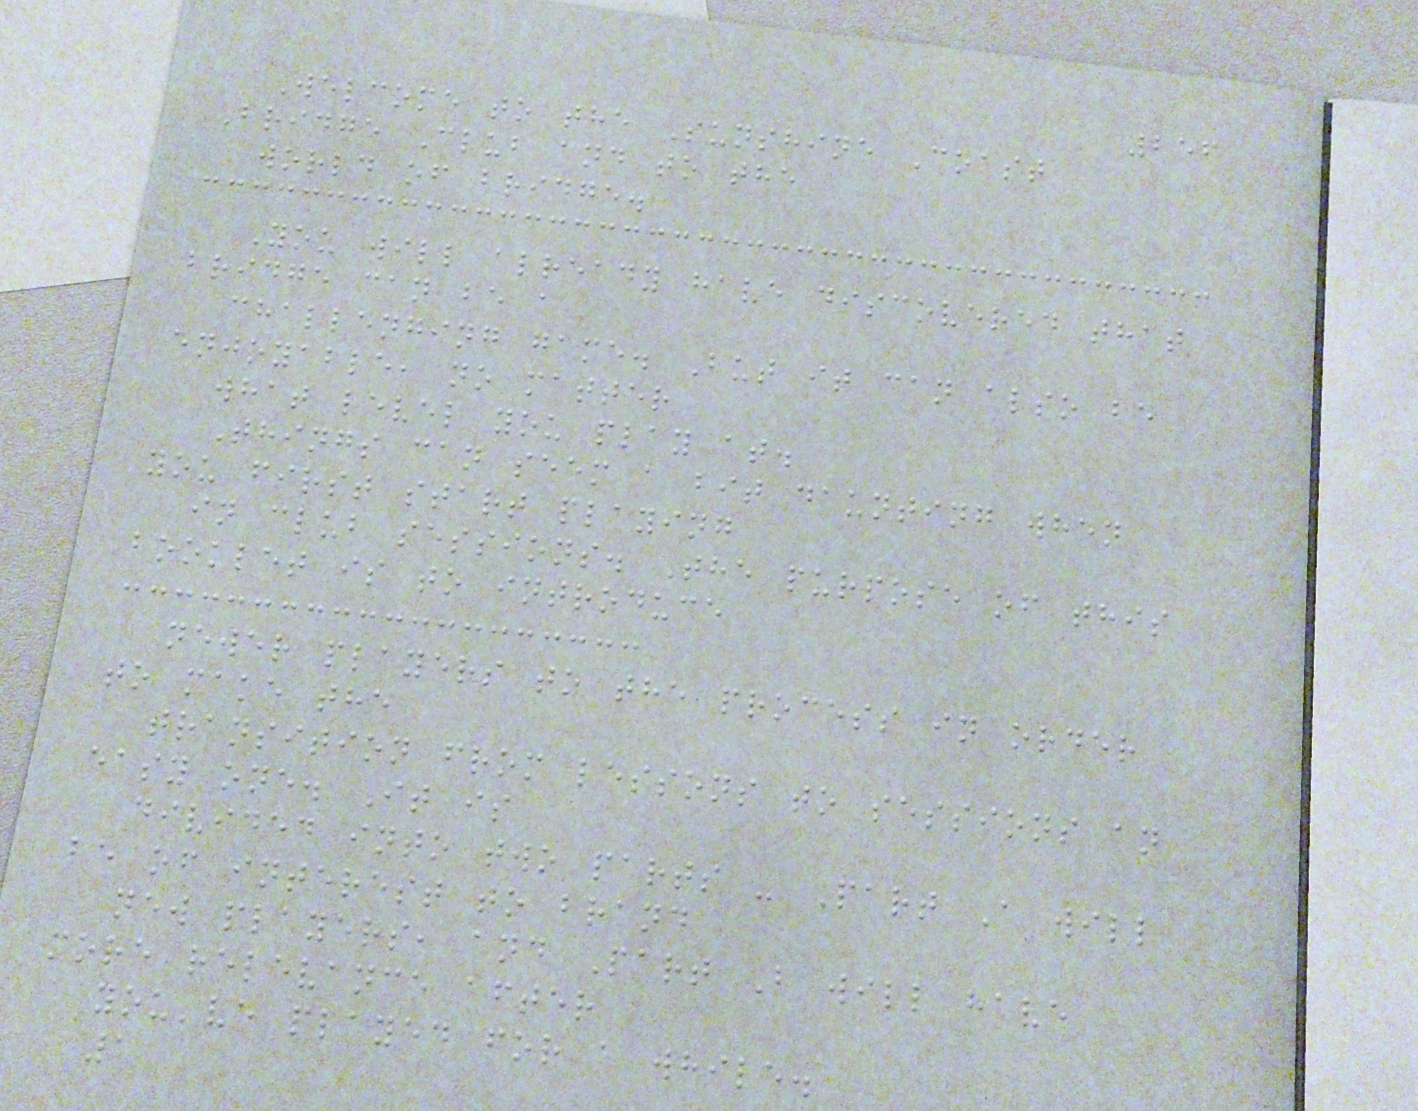256
Welcome to the Sunshine Coast
Bridge Club and to the
world of bridge.
You will already have discovered that
bridge can be a
challenging game. But it can also be
enjoyable, no matter
what level you play at.
Things can seem a bit daunting when
you first start playing
in club sessions. The purpose of this
booklet is to introduce
newer players to the process in order
to make the
transition from lessons to sessions an
easy one. It is
divided into two parts - Part A will
be of interest to brand
new players, and Part B will have
more relevance after
you've played for a while.
1
